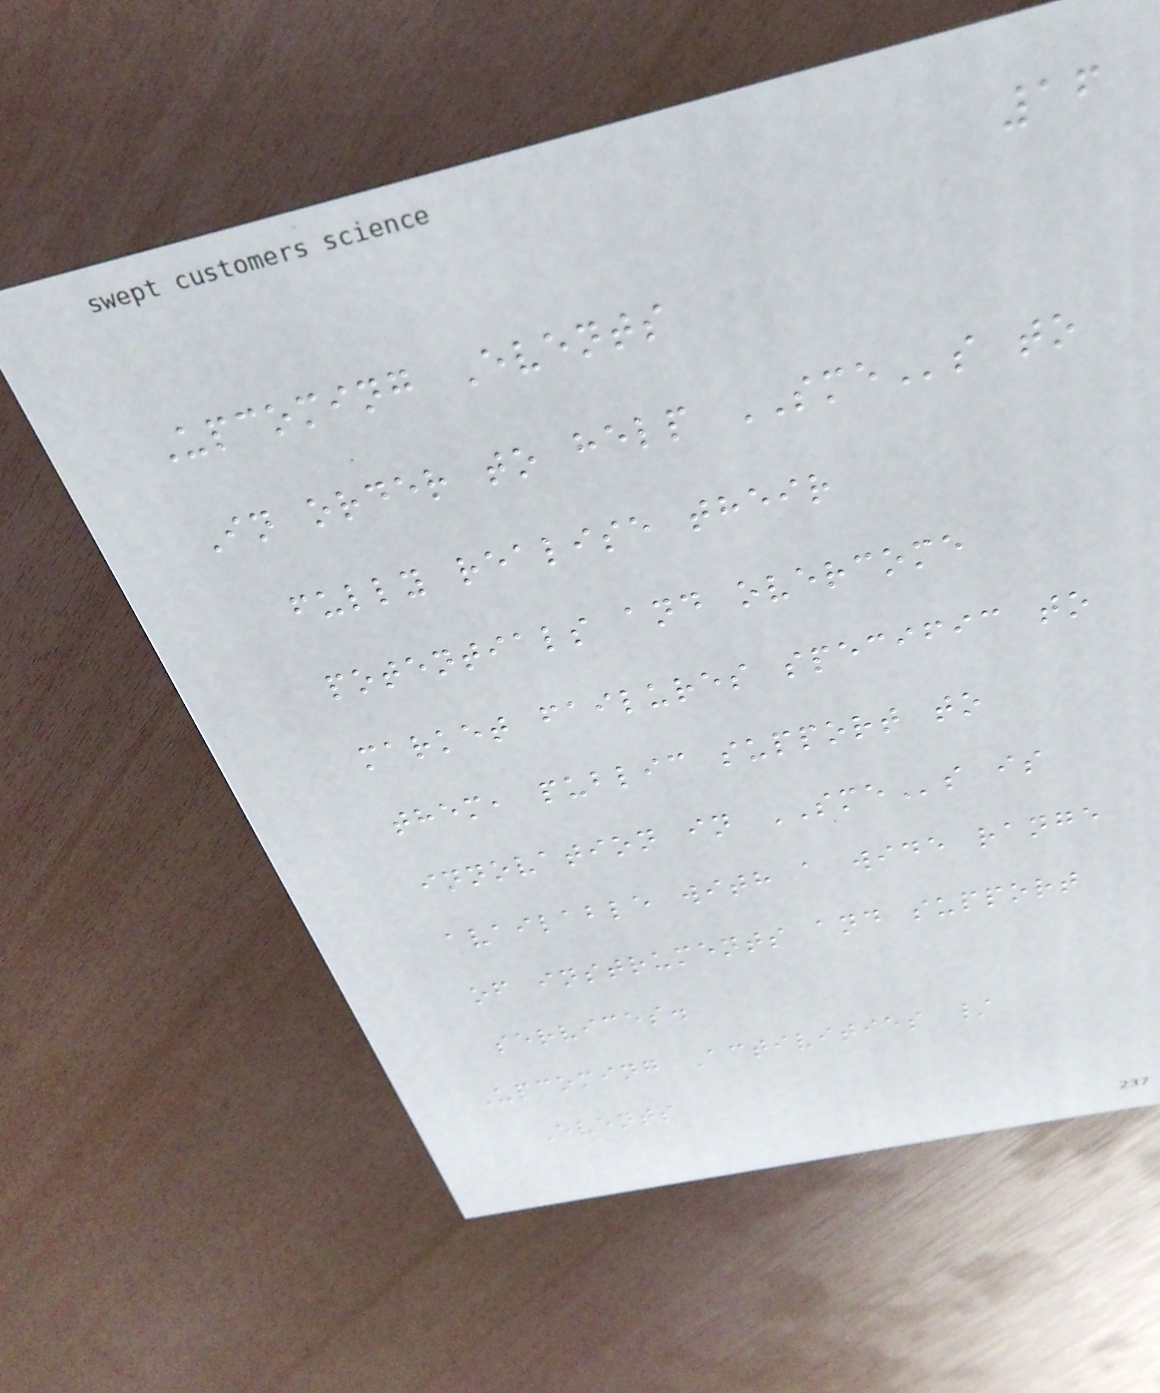16
Upcoming Events
In order to help SMEs to
fully realise their
potentials and overcome
market failures specific to
them, public support to
innovation in SMEs is
available with a wide range
of instruments and support
services.
Upcoming Activities /
Events
